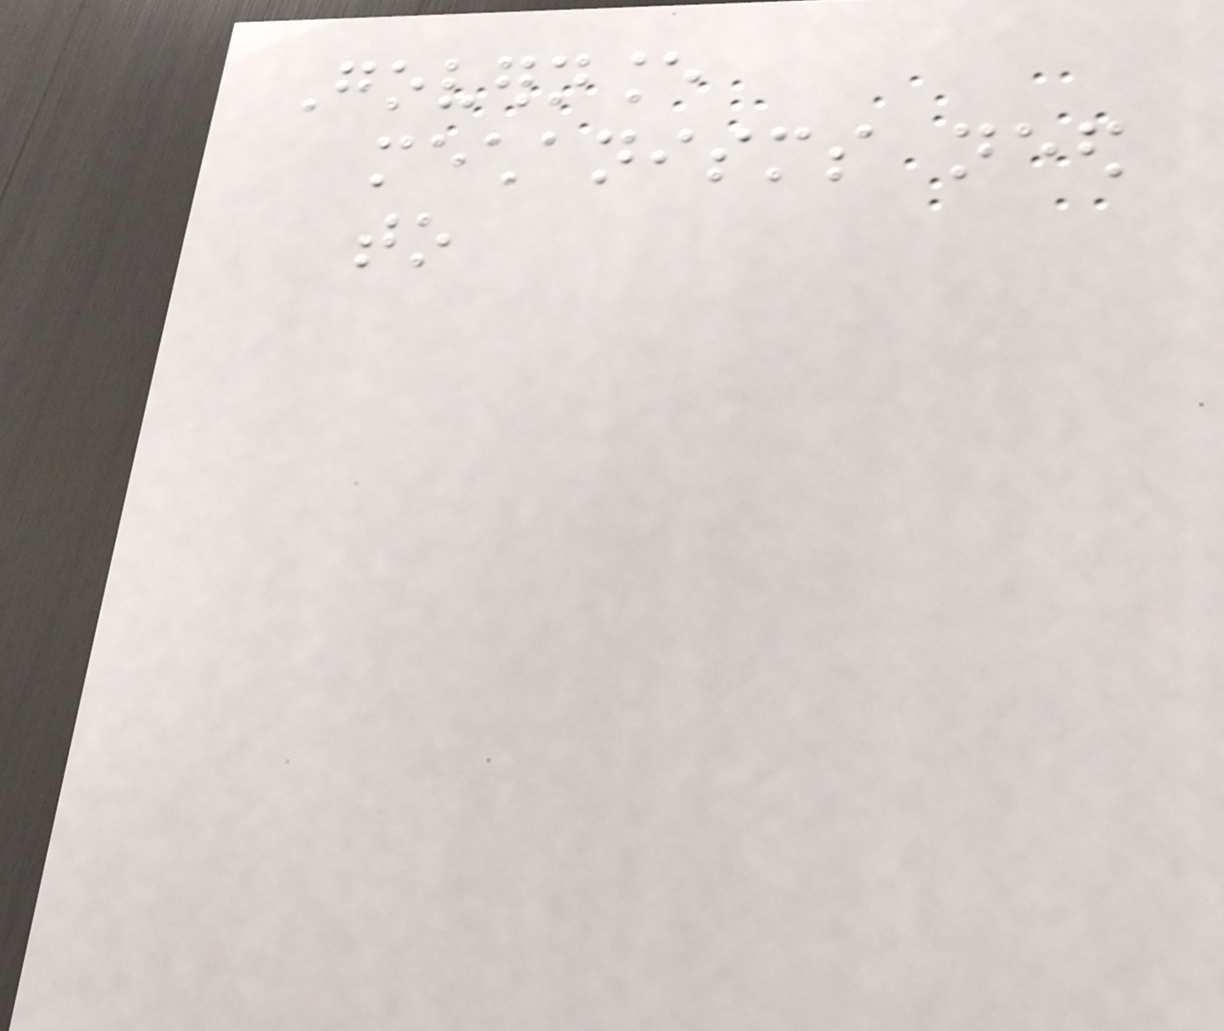Governance
mechanisms need
to
